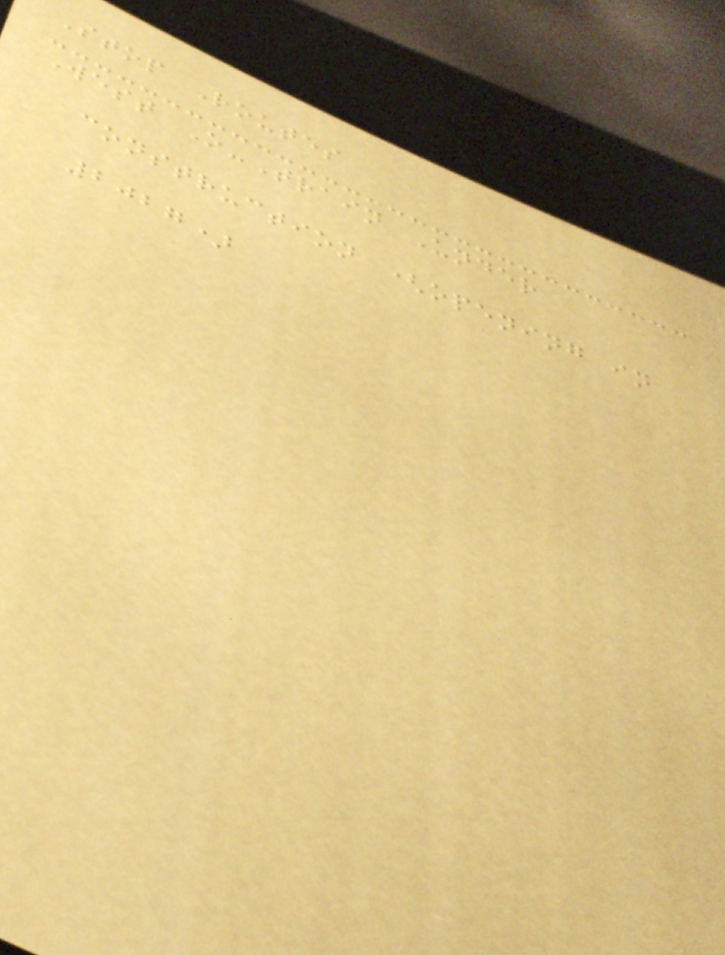Stop Routes
West O-Train Under
construction (opening in
2027)
